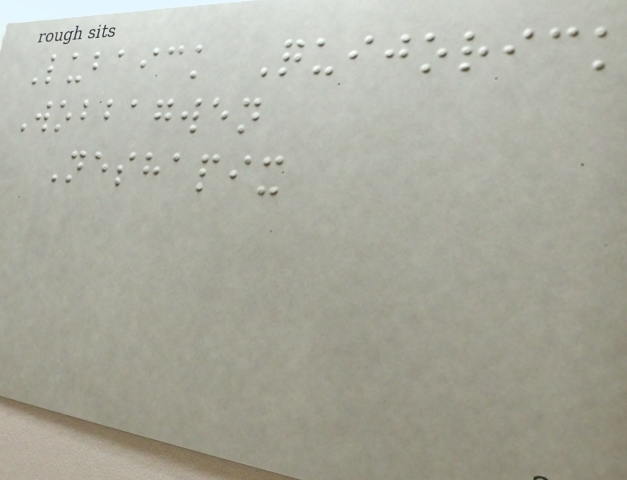Lubaick Quijorick
Wobbagwen
Neshapix
